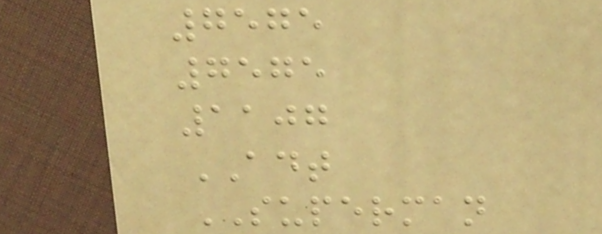7575
7575
1107
ADT
SUPERMAN
